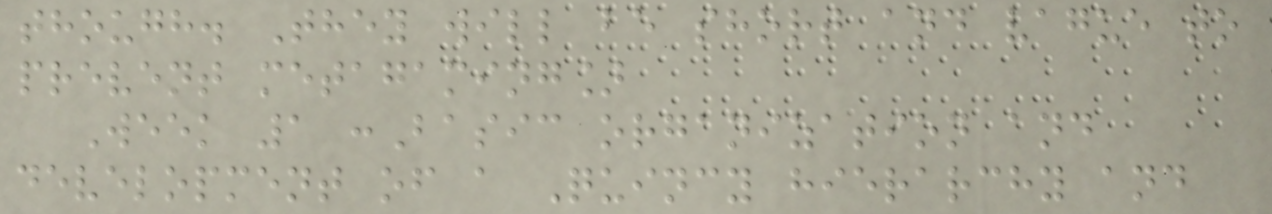though. They will be short and vague to
prevent metagaming]
Week 1 :Basic organization and
development of a Quincy hierarchy and
